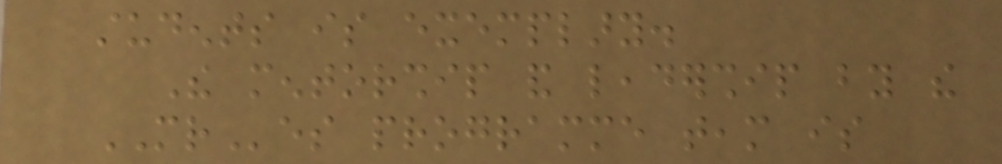students is exemplary.
The mentorship and leadership by the
MRes programme team is
